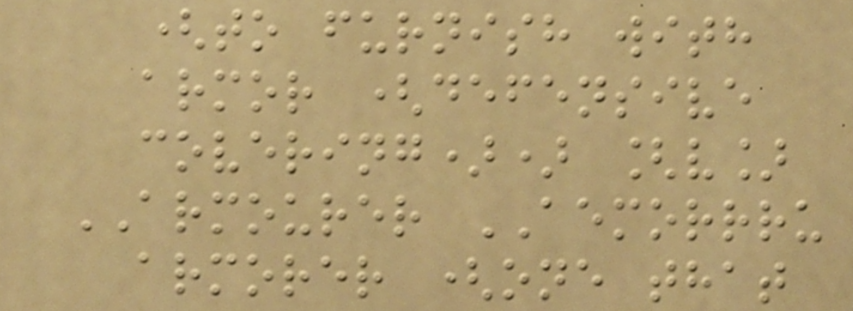(to furnish with
armor (defensive
covering)) [v]
ARMOURER AEMORRRU
armorer (one that
